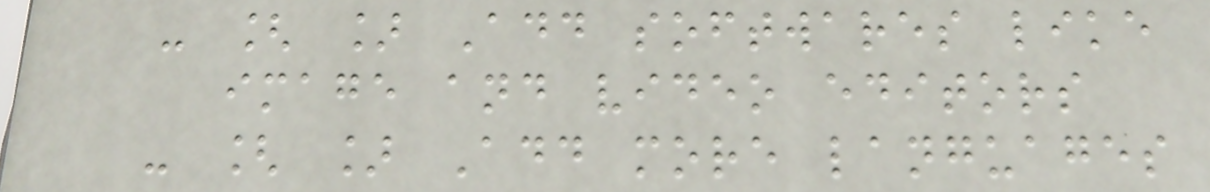- [ ] Add softwares like
image and video editors
- [ ] Add more languages
